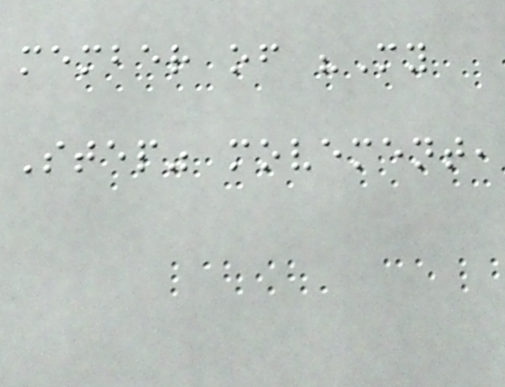member of "My
Step" movement,
